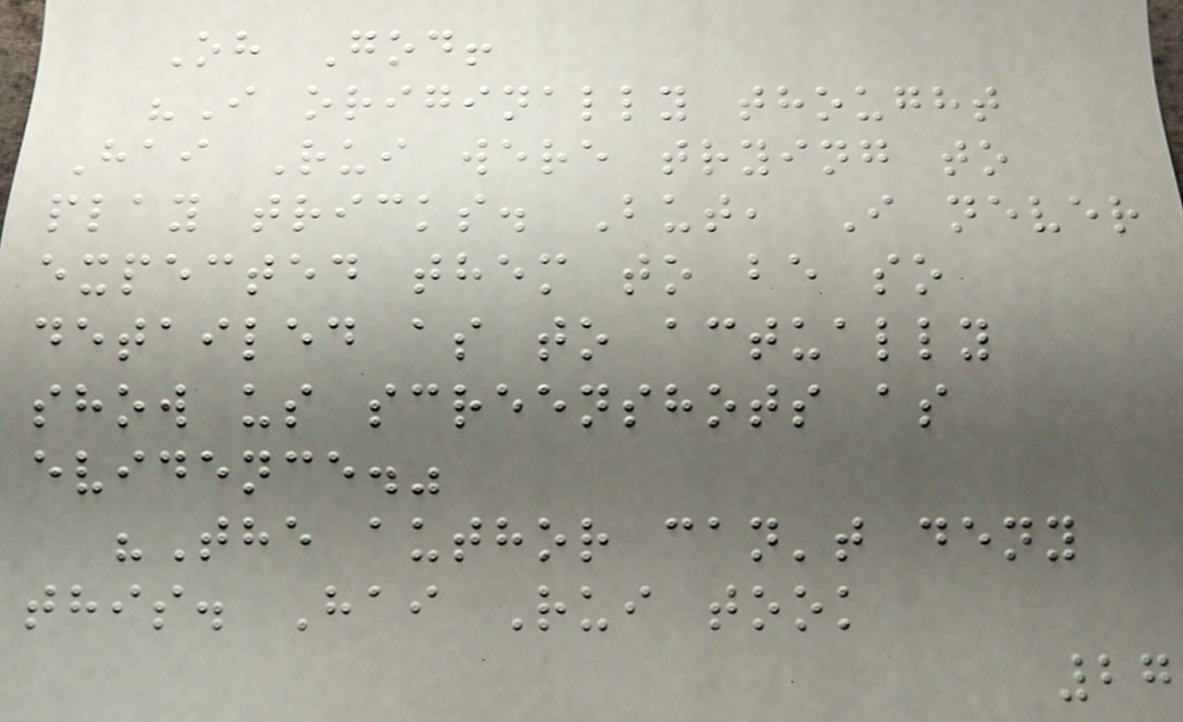Oh God!
"I originally thought
Hai Rui were trying to
play tricks. But, I never
expected them to be so
detailed as to actually
show us screenshots as
evidence."
"The author can't deny
this. Hai Rui took
27
